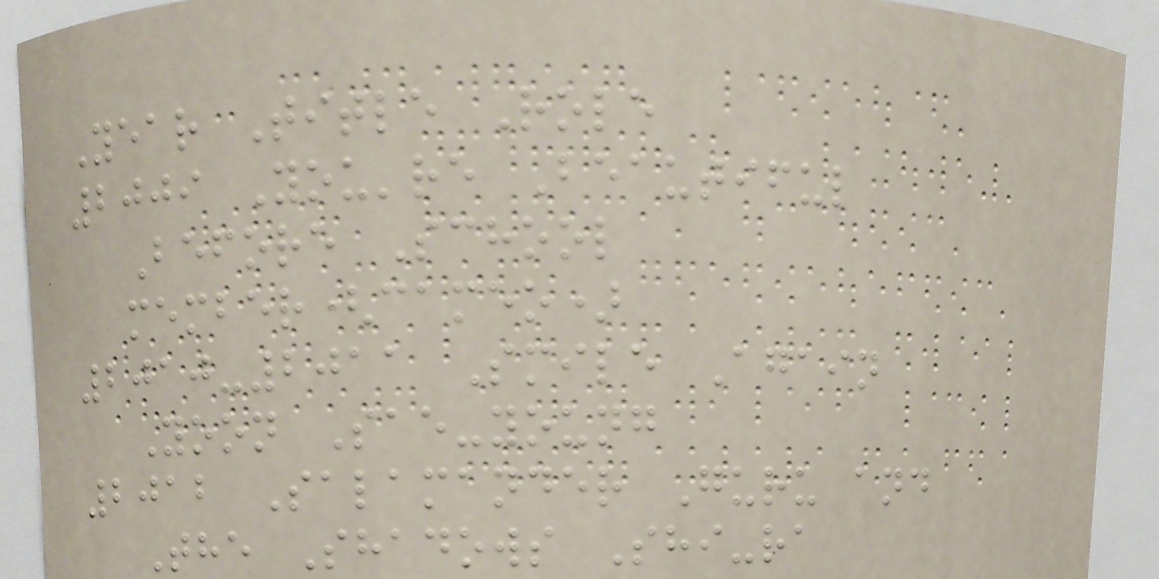Year Title Role
2009 You're Beautiful
Before School
member(cameo)
2010-2011 Smile Again
Yoon Sae-young
2012 Salamander Guru and
The Shadows Shi-ra
